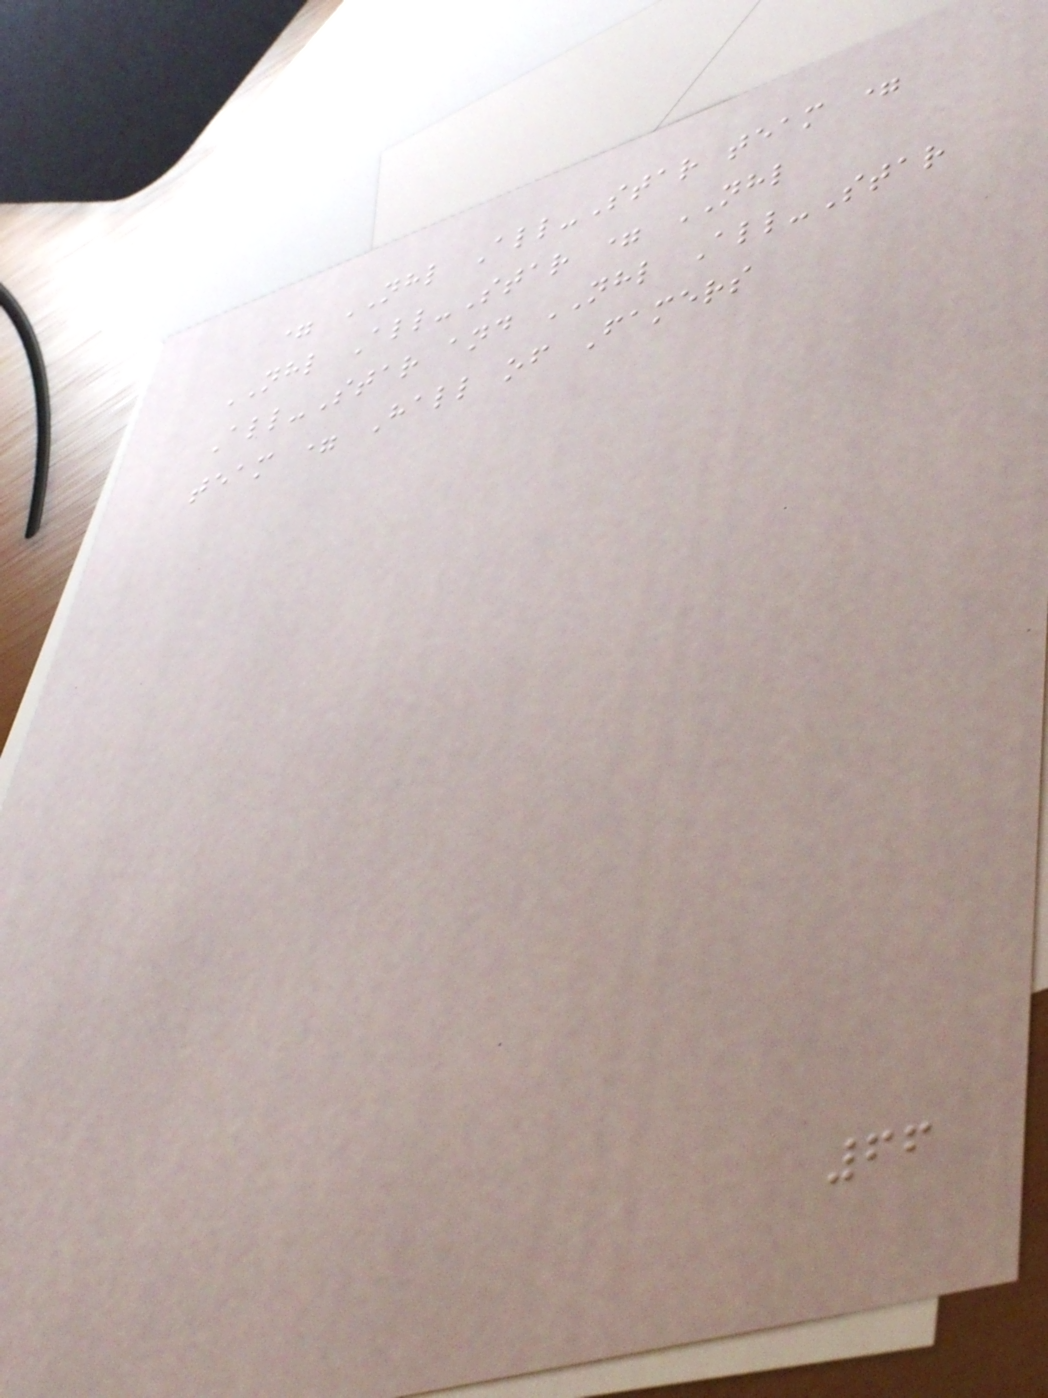= NHL All-Star team =
NHL All-Star = NHL
All-Star and NHL All-Star
team = Hall of Famers
66
